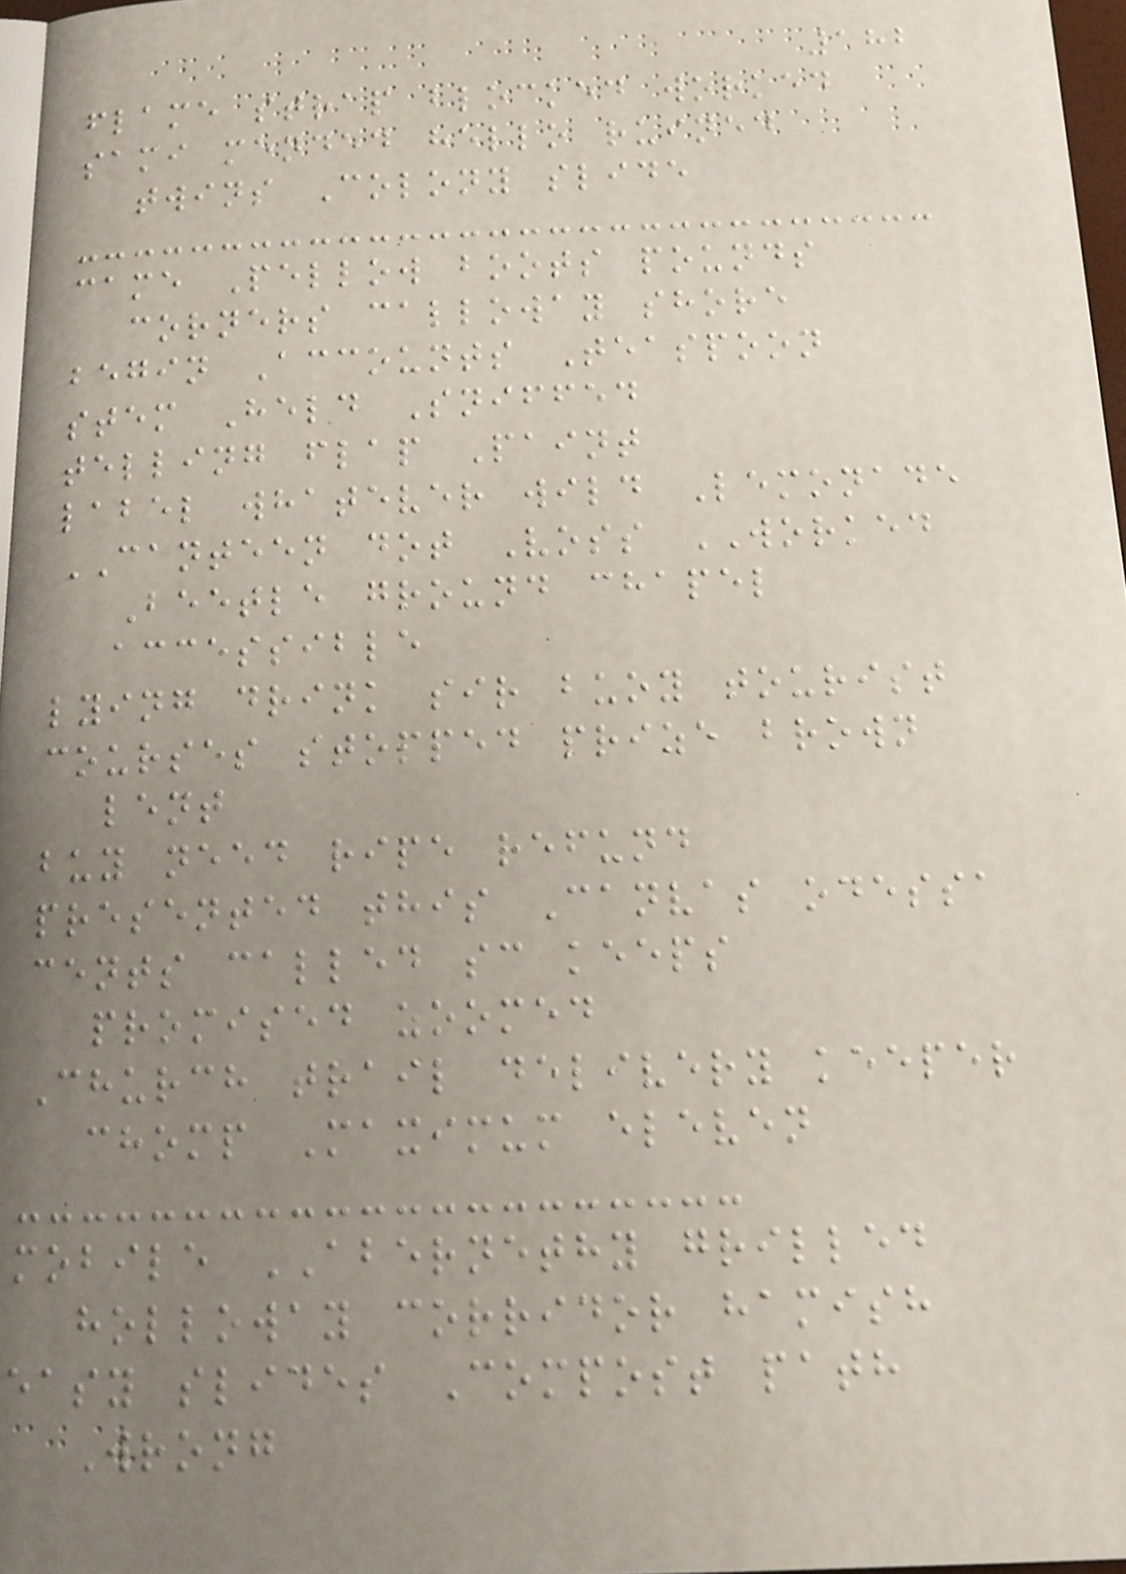182
flame strap blocked worked
sami mended hello ruined
twins Colony slide
came Pellow boots pounds
corners calloway shore
begin Accounts Teaspoon
stem Held Sniffed
telling flap Paint
label whatever wild Lemonade
CANTEEN dot Voss WORKED
Beetle ground chapel
accessible
lying drink sir buoy tourist
courses stopped prize brown
lent
buy need ripe refund
presented this Canvas odessa
cents called sc keeps
promised zoomed
Church trail delivery keeper
chomp Maximum eleven
mobile ABERNETHY grilled
holloway corridor hamish
easy slides Compost path
Wrong
